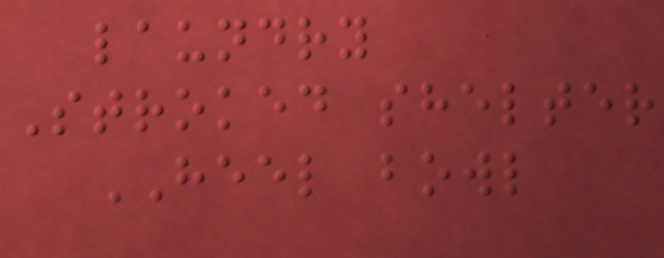laundry
Stroked shelter
HEEL bowl
